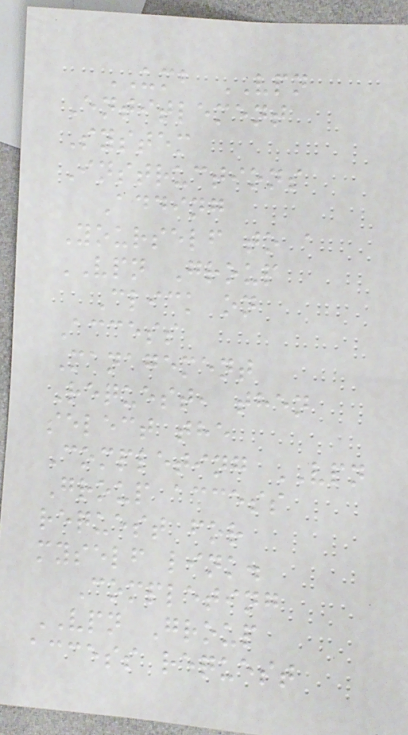UMB VPN
Entitlement
System
Instructions
Adding
Yourself to a
VPN Group
Click on
Access
Management
Request, then
select the
Completing VPN
Group access
request for
myself link.
Completing
VPN Group
access request
